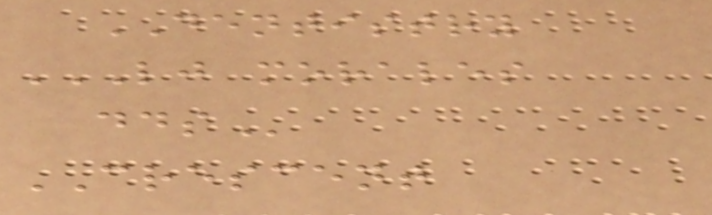DENTISTRY
LJ MORALES
DDS
CRESCENT
